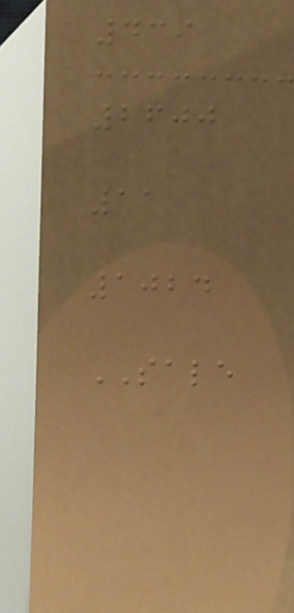439
2600
11
1024
SALE
